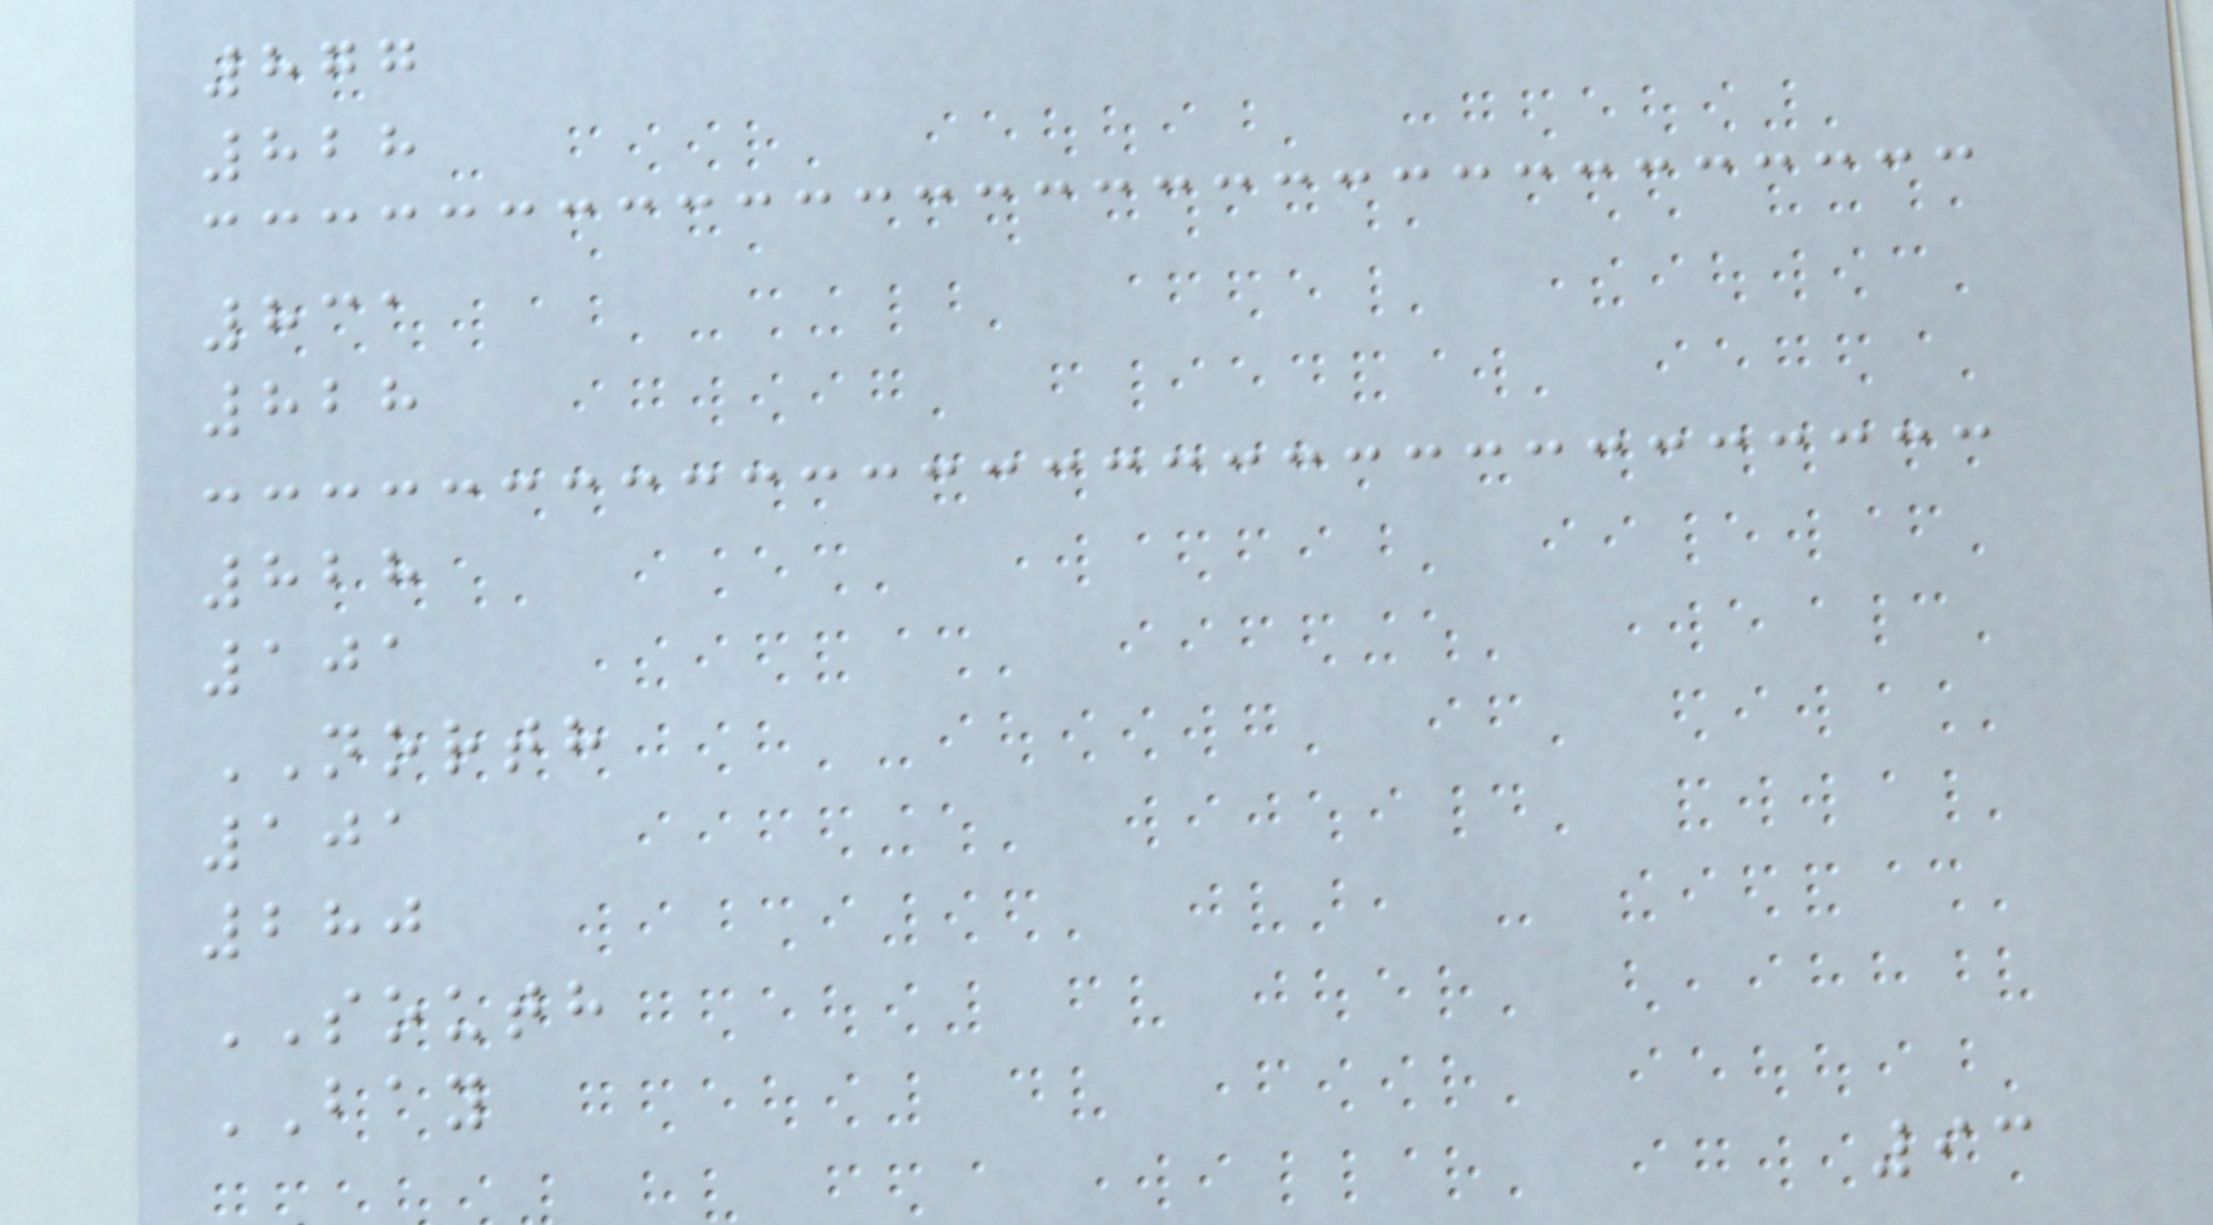877
828
831
828
828
101
NORTH
101
280
SOUTH
BAY
93
